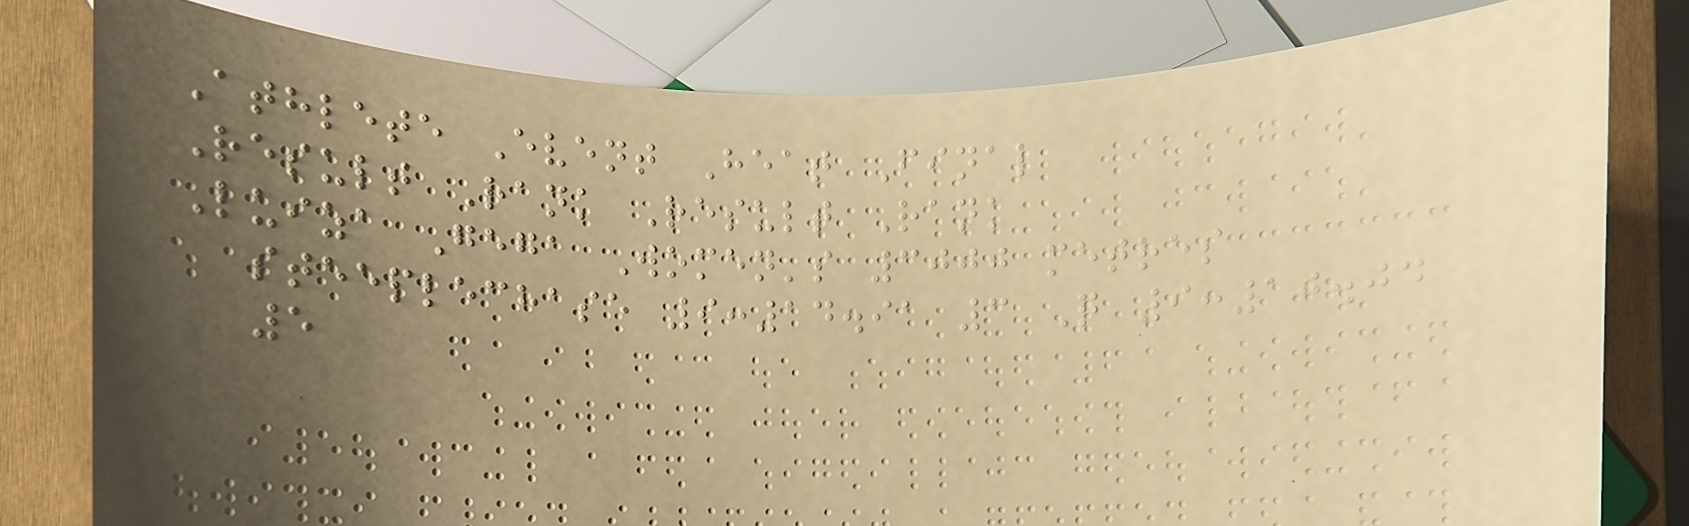Athlete Event Heat Final
Result Rank Result Rank
Luiza Gega Women's 3000 metres
steeplechase 9:14.91 3 Q 9:10.04
5
